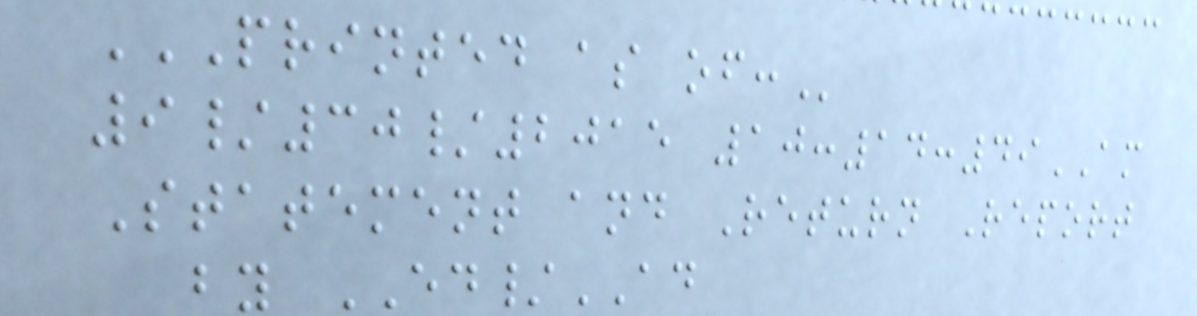PRINTED AS OF:
9/30/2015 10:14:49AM
Statement and Return Report
by ED/AD
